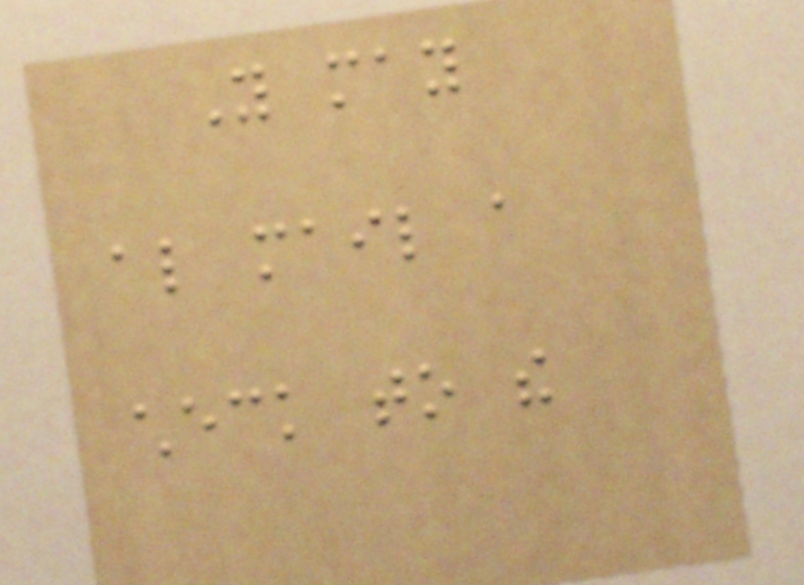You may
also mail a
check to the
